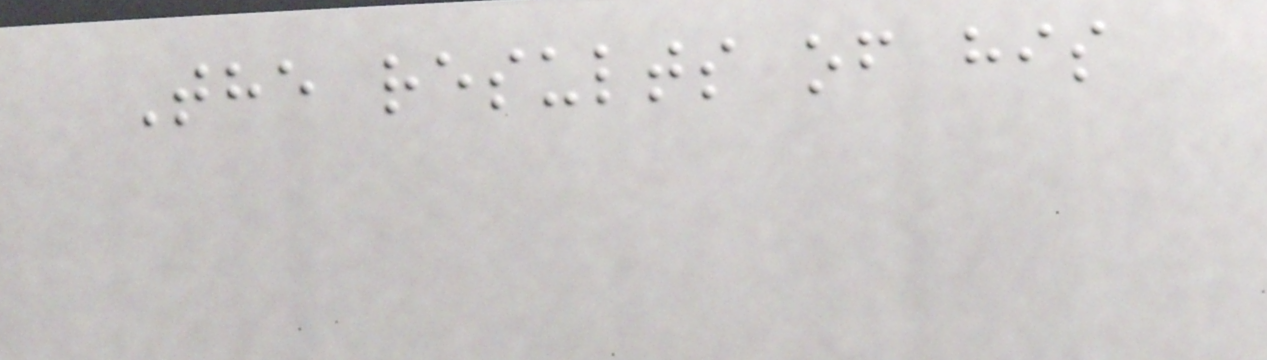The results of his
